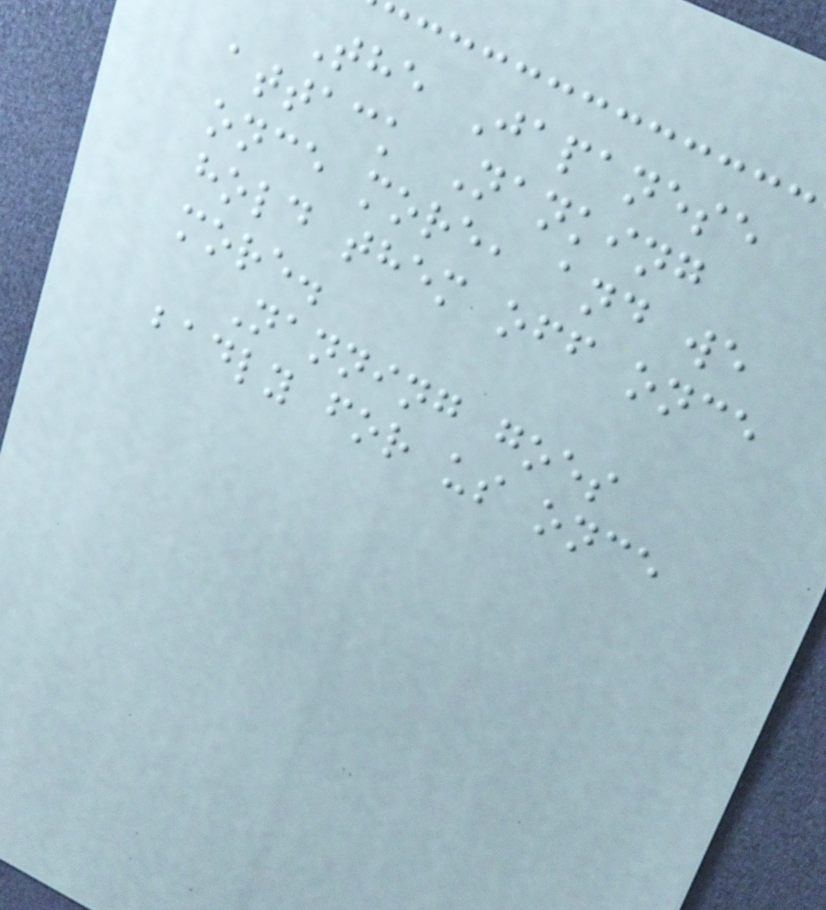The Japanese
attack Nanking
once more, and we
hold them off once
more.
Nanning goes
badly for us once
